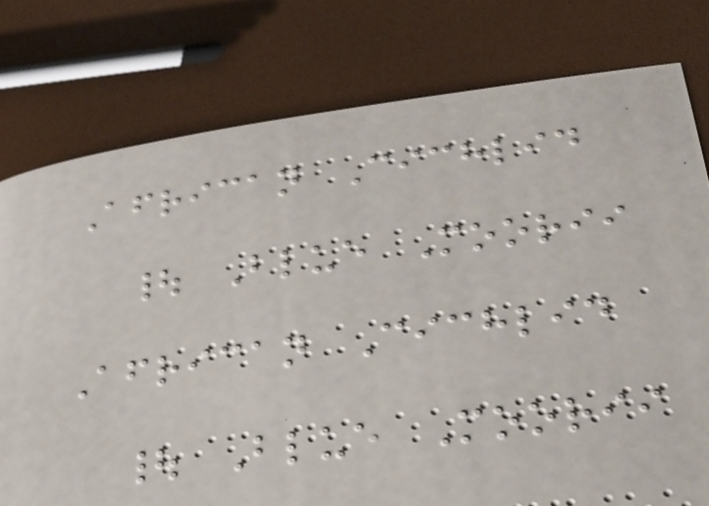African Cichlid
| Blue Moorii
African Cichlid
| Blue Moorii
